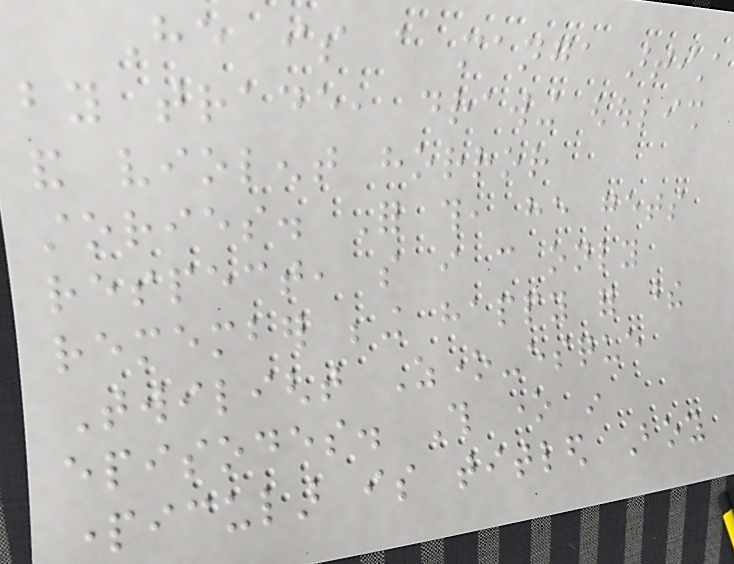He is a manga artist
by trade, drawing ghoulish
and violent horror
stories. For this, he gets
respect, so i can only
remember being happy for these
Twilight Zone-esque
episodes. This one in
particular is titled Boy
